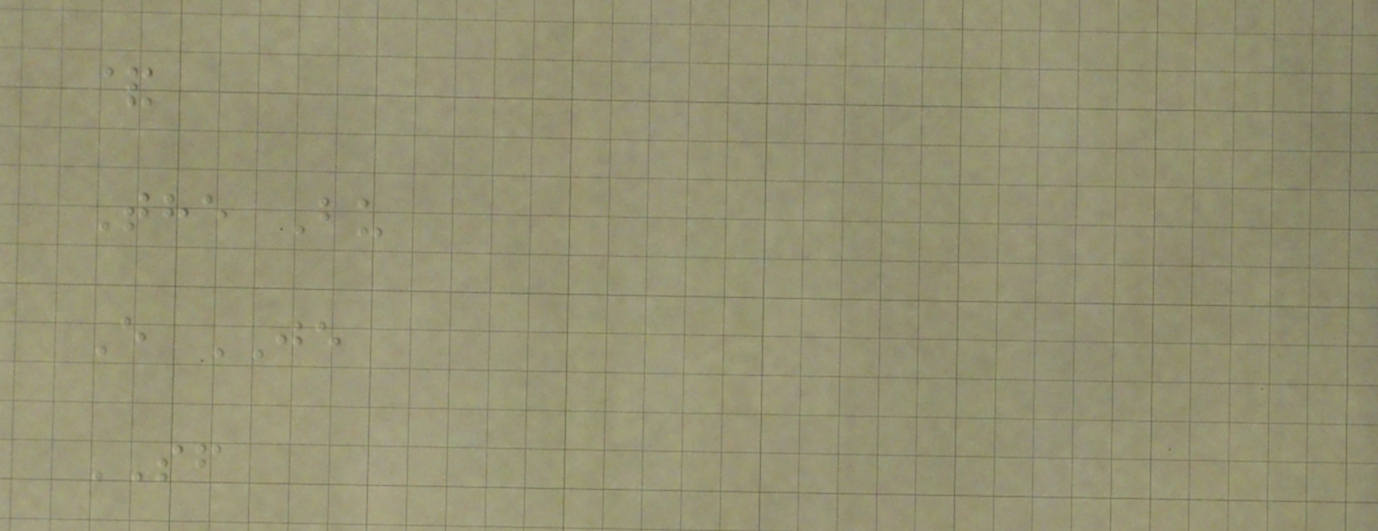&
The Bu
E JE
SF
